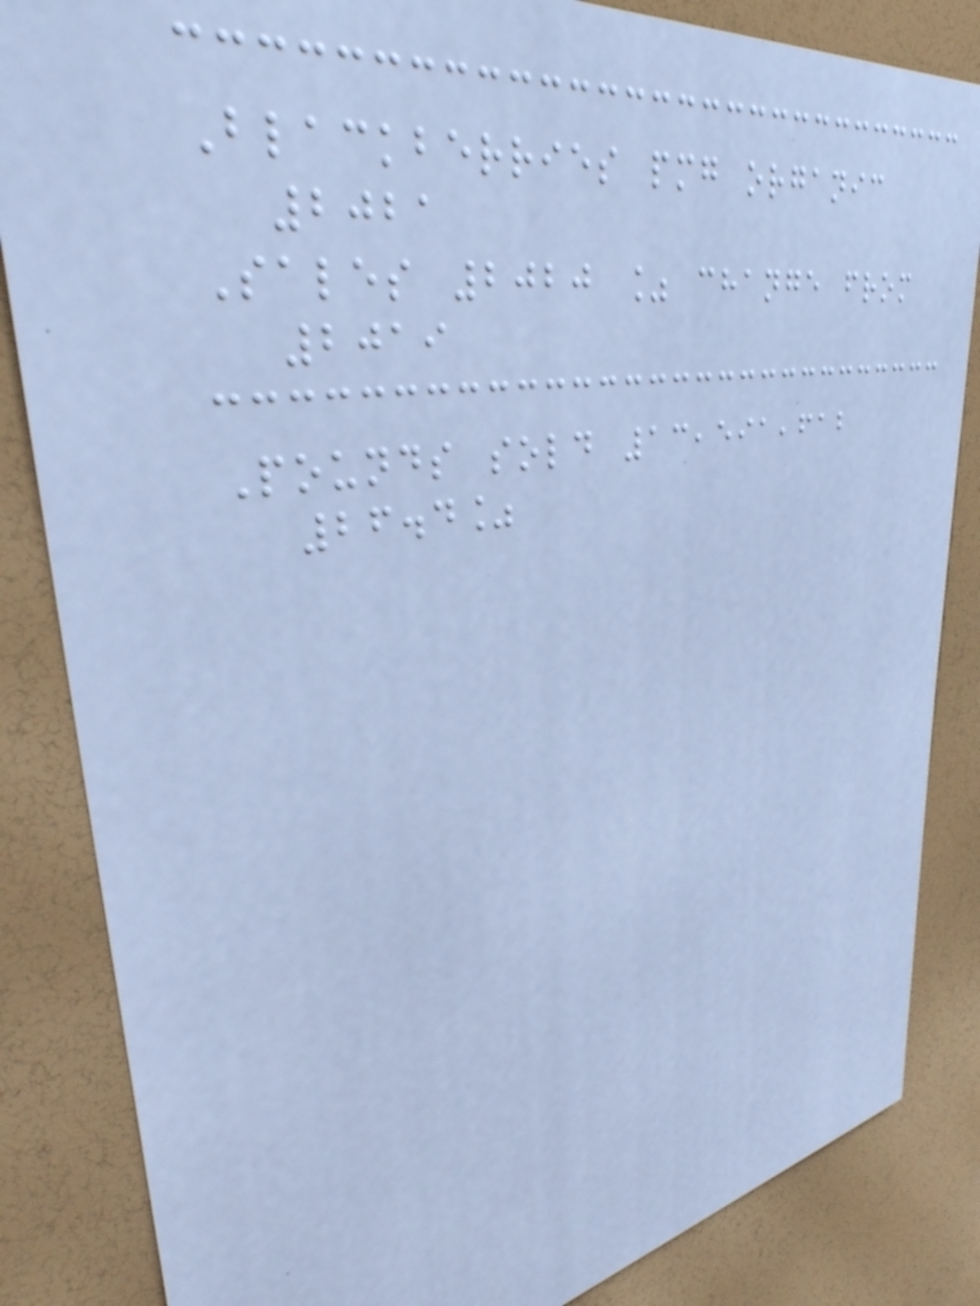Blackberries pmg organic
2021
Sales 2020 % change from
2019
Pounds sold 13,591,612
26.4%
